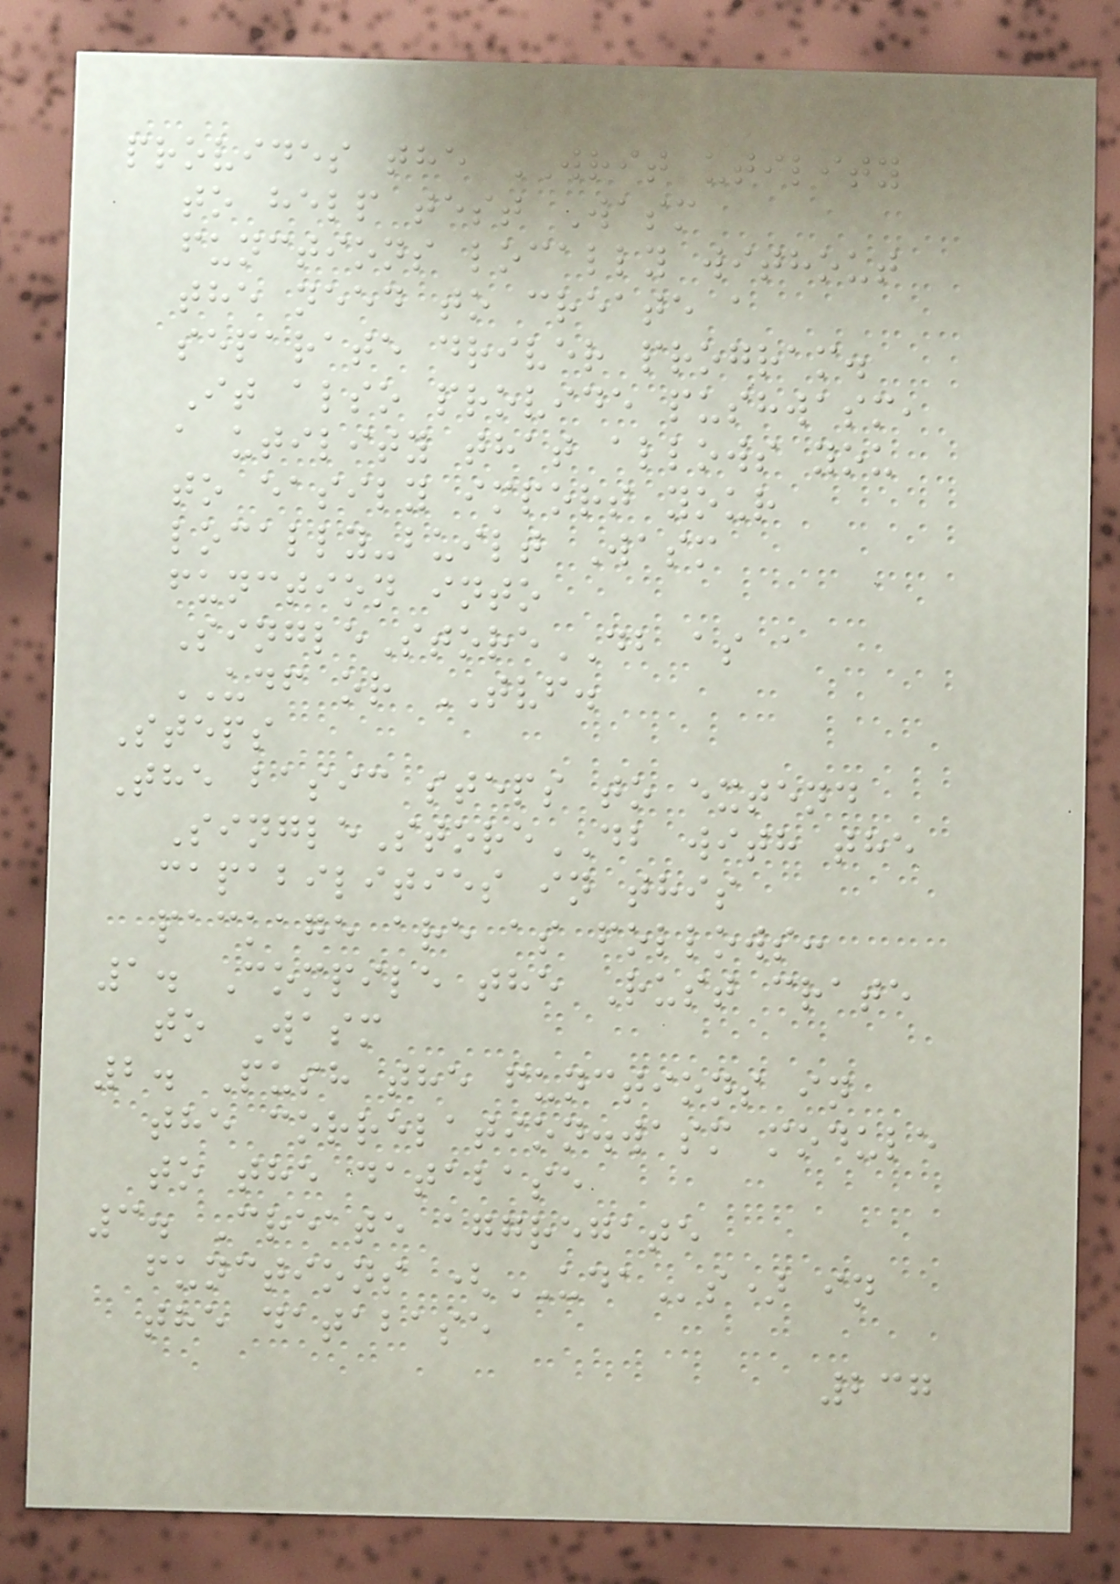provides the WRIT utility
to help test Wasm
functions locally without
the need to create a
separate driver program.
It also provide pushwasm,
a utility that allows you
to easily import your
locally-built Wasm
function into
SingleStoreDB as a
UDF or TVF.
Steps
The basic steps to extend
SingleStoreDB with the
capabilities in this
package are as follows:
1. Compile the Rust crate
to Wasm
2. Push the functions in
the correlation.wasm module
to the database
3. Create aggregate
functions (UDAs) in
the database
237
